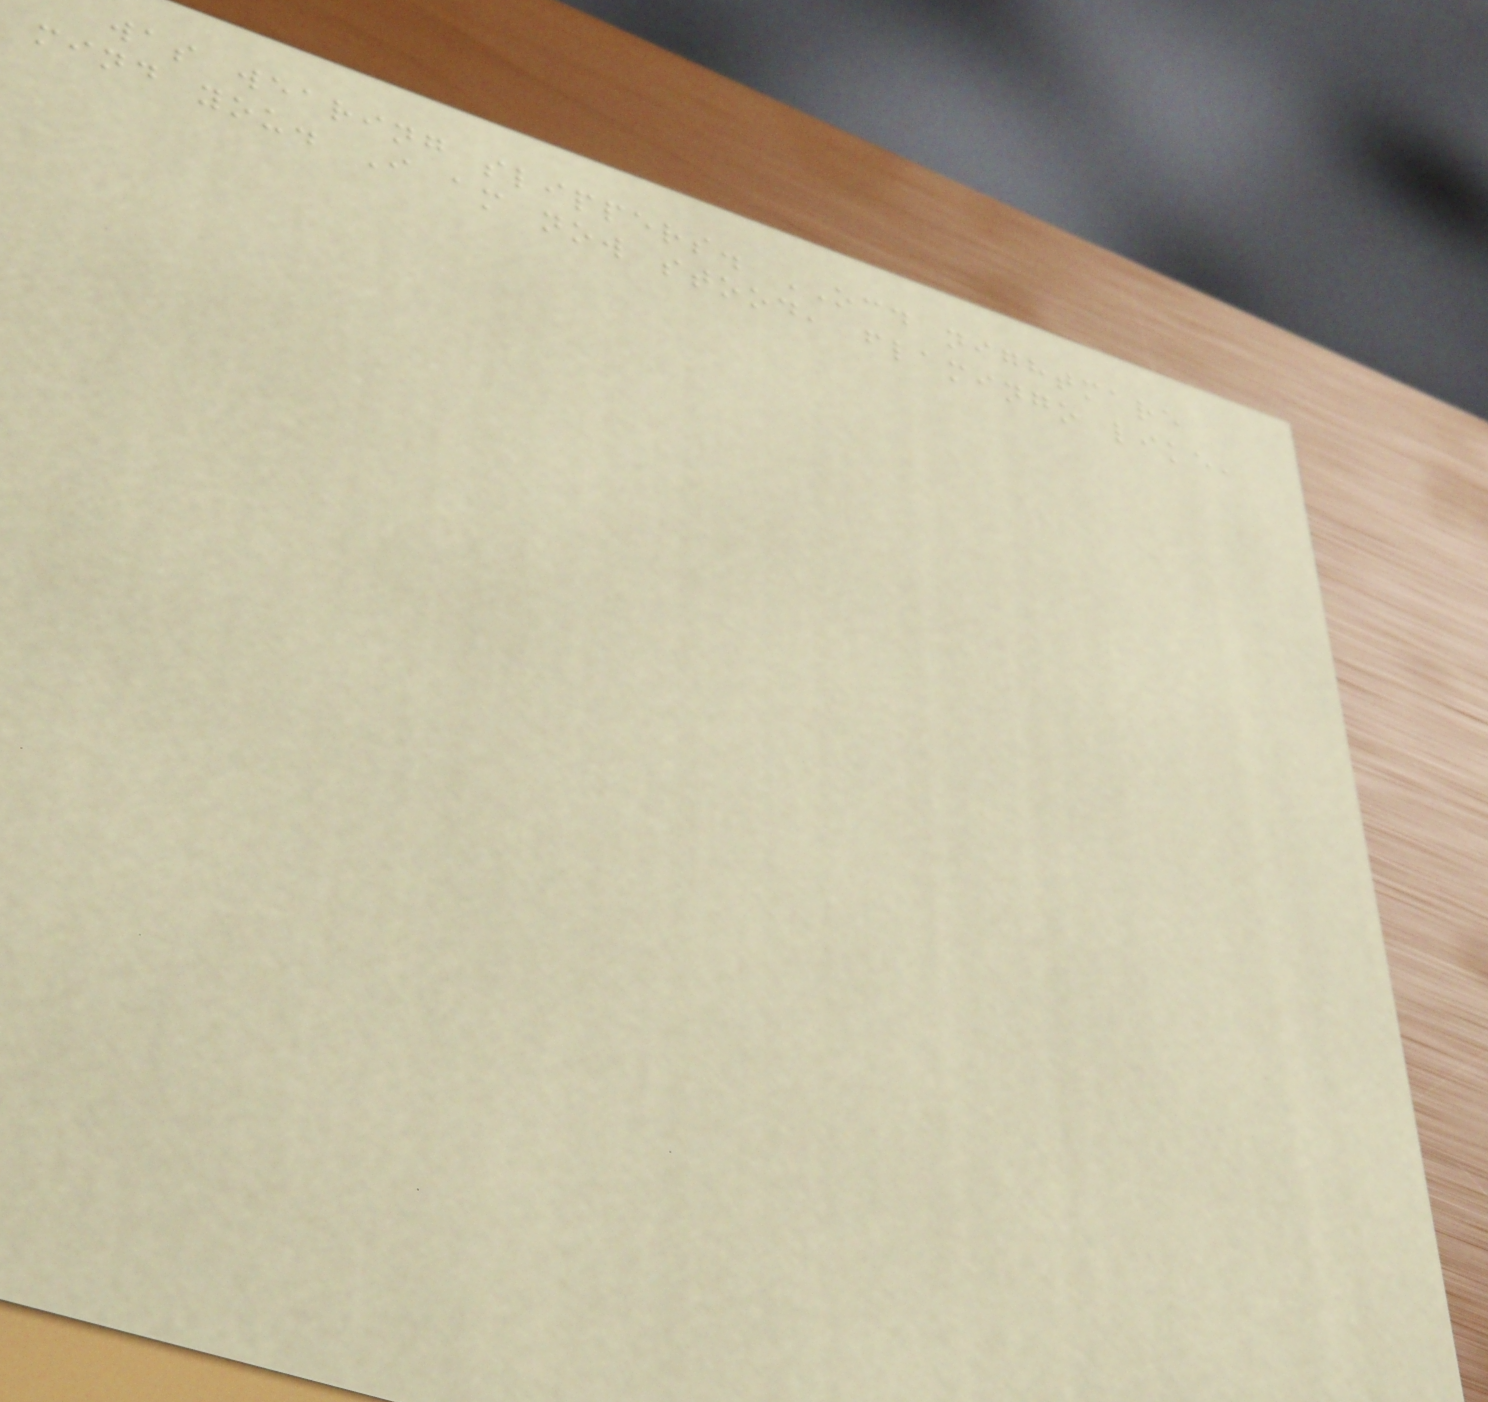was wearing slippers. OCD nightmare
mind you. I am now stood, flamingo like,
